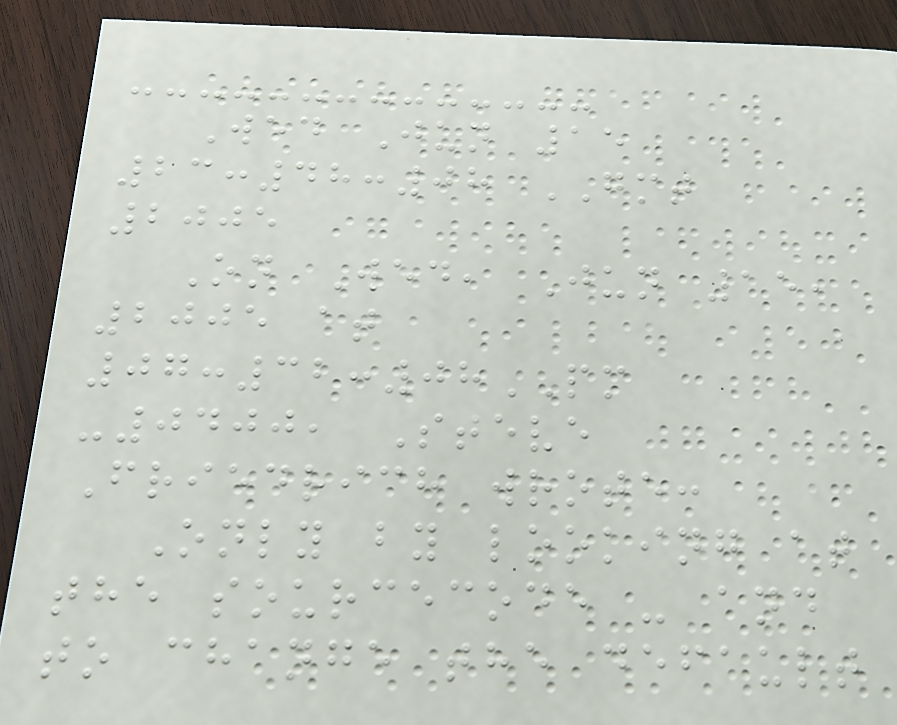Wed Jun 15
23:48:08 GMT
2005
On Wed, Jun 15,
2005 at
07:32:08PM
-0400, Steve
Friedrich wrote:
Only by looking at
the sourcecode - and
to change the default
